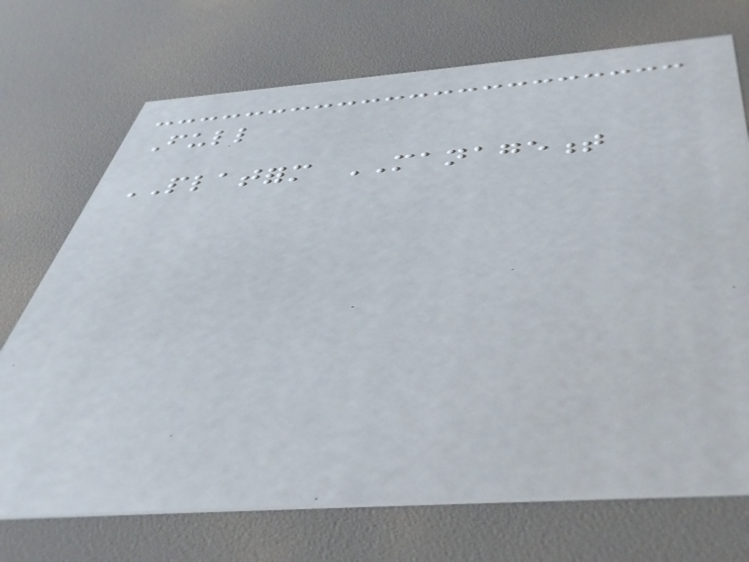Full
PLATFORM MANAGEMENT
